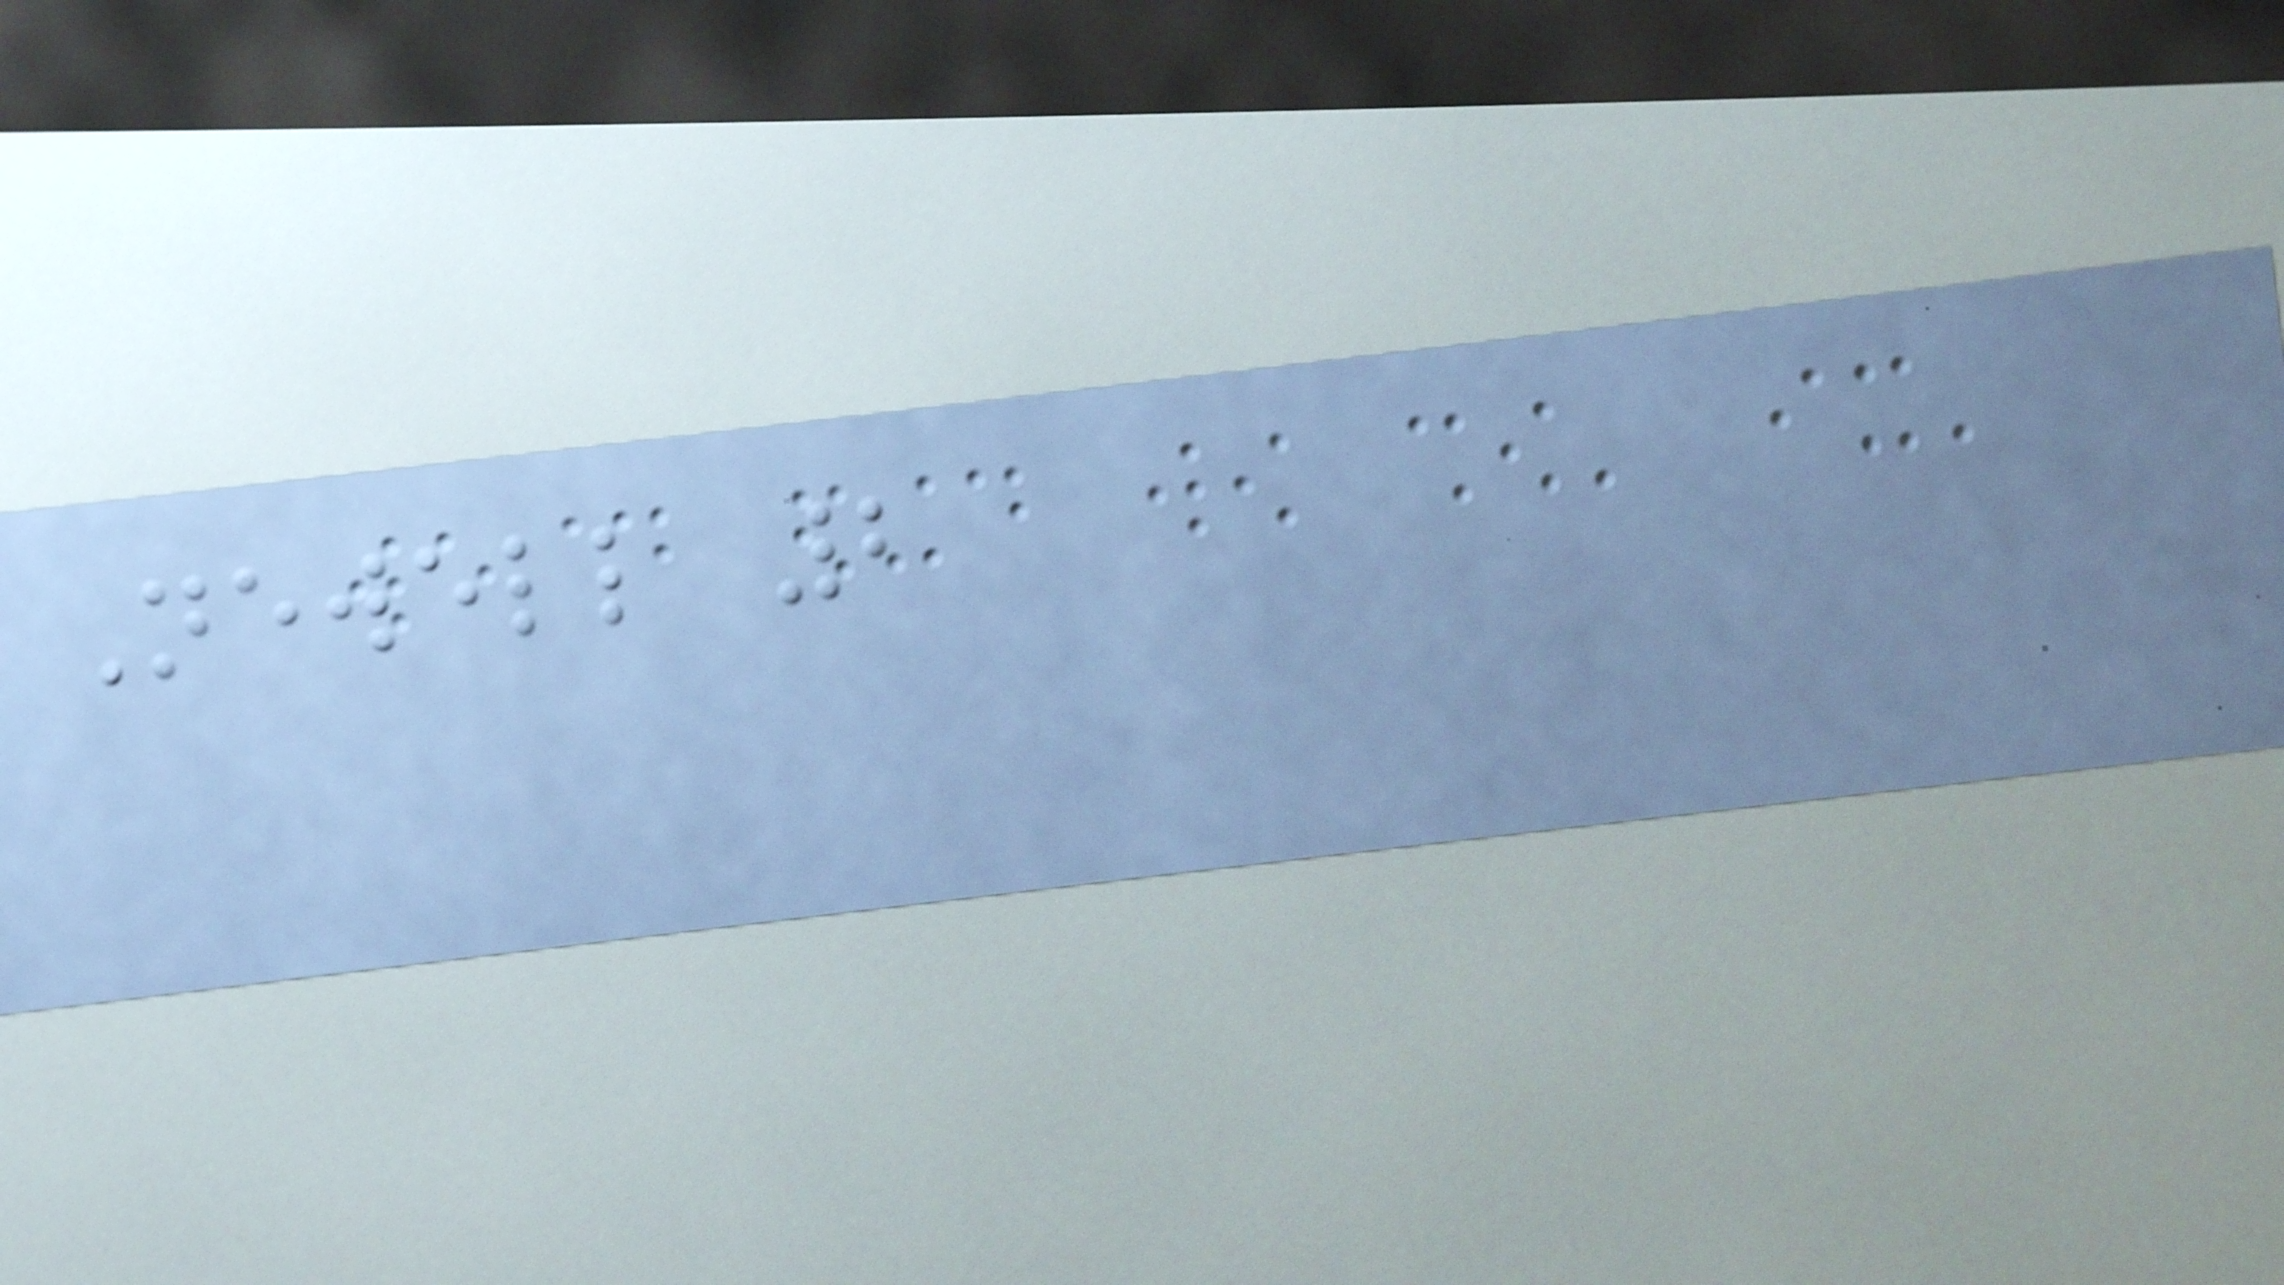Newell 2
